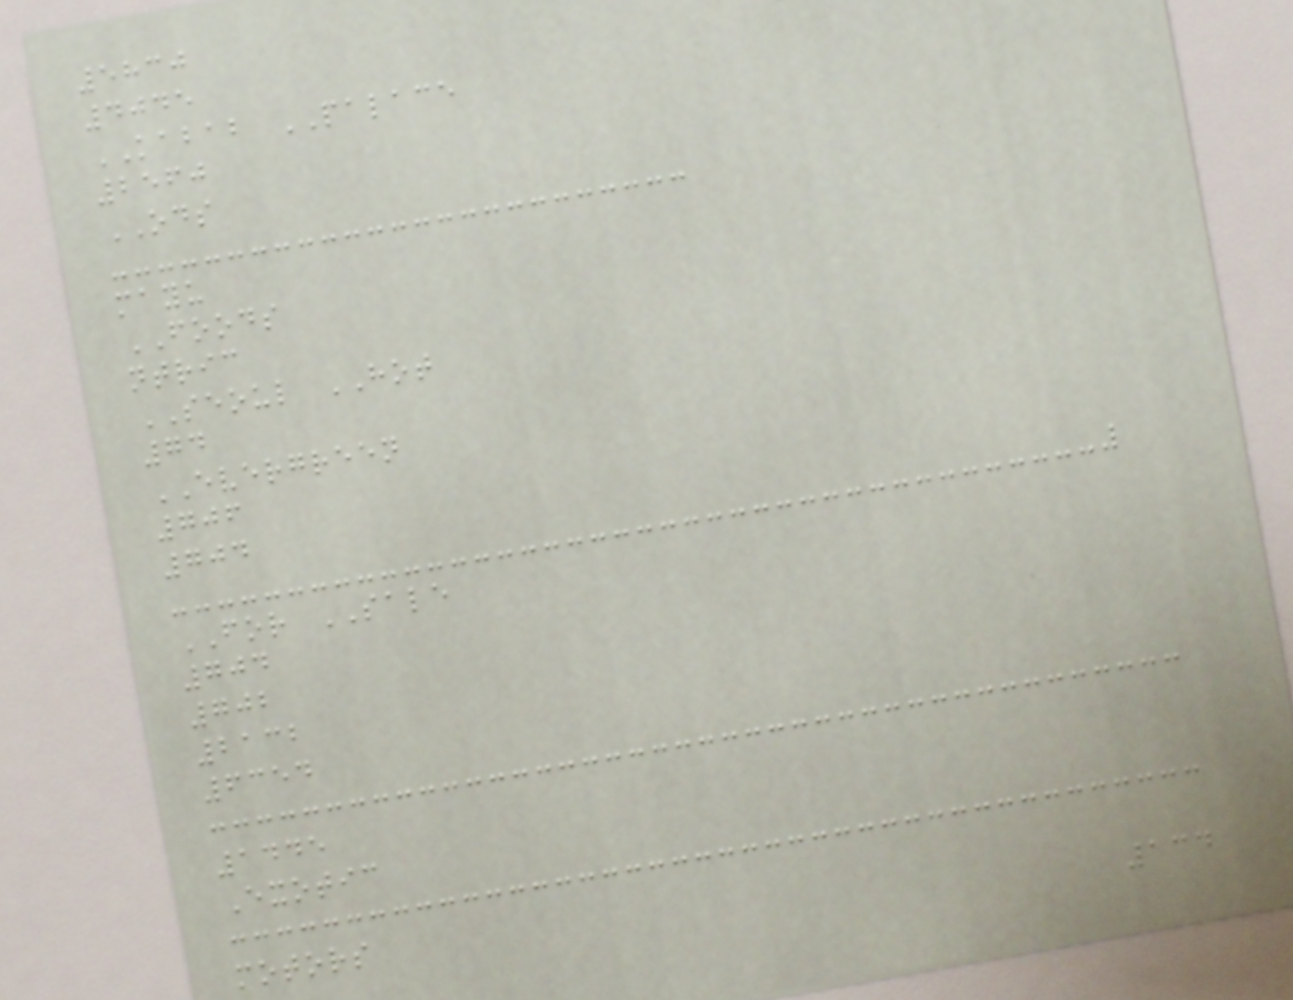5830
4045
KABAB PALACE
2560
ODS
mayu
FOODS
ntric
SEOUL HOT
74
EVERGREEN
706
704
FOR SALE
704
702
2132
6354
1445
Exotic
motors
134
